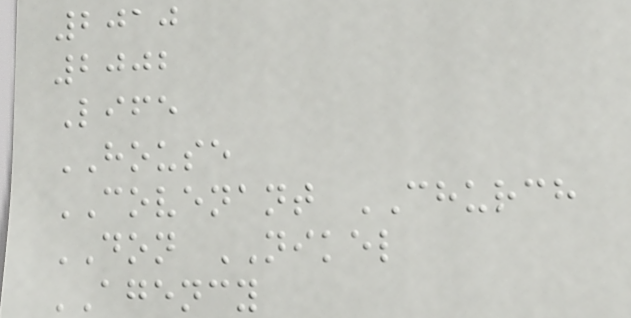2010
2002
Life
HOUSE
COVENANT CHURCH
DON NIKEL
AGENCY
